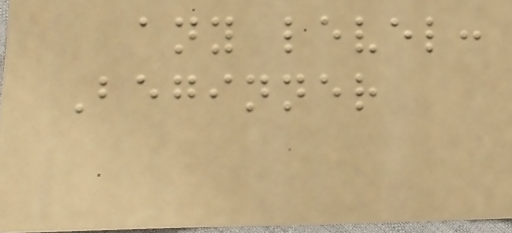any level:
Beginner
